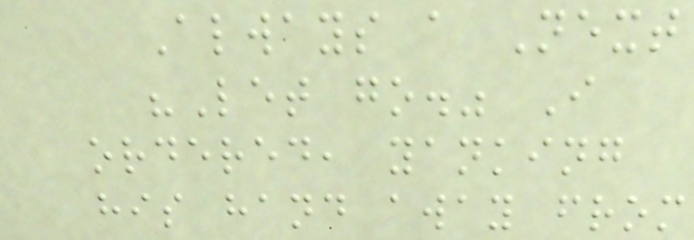Always a Next
"Let go." I
ordered, yanking
his hand away from
